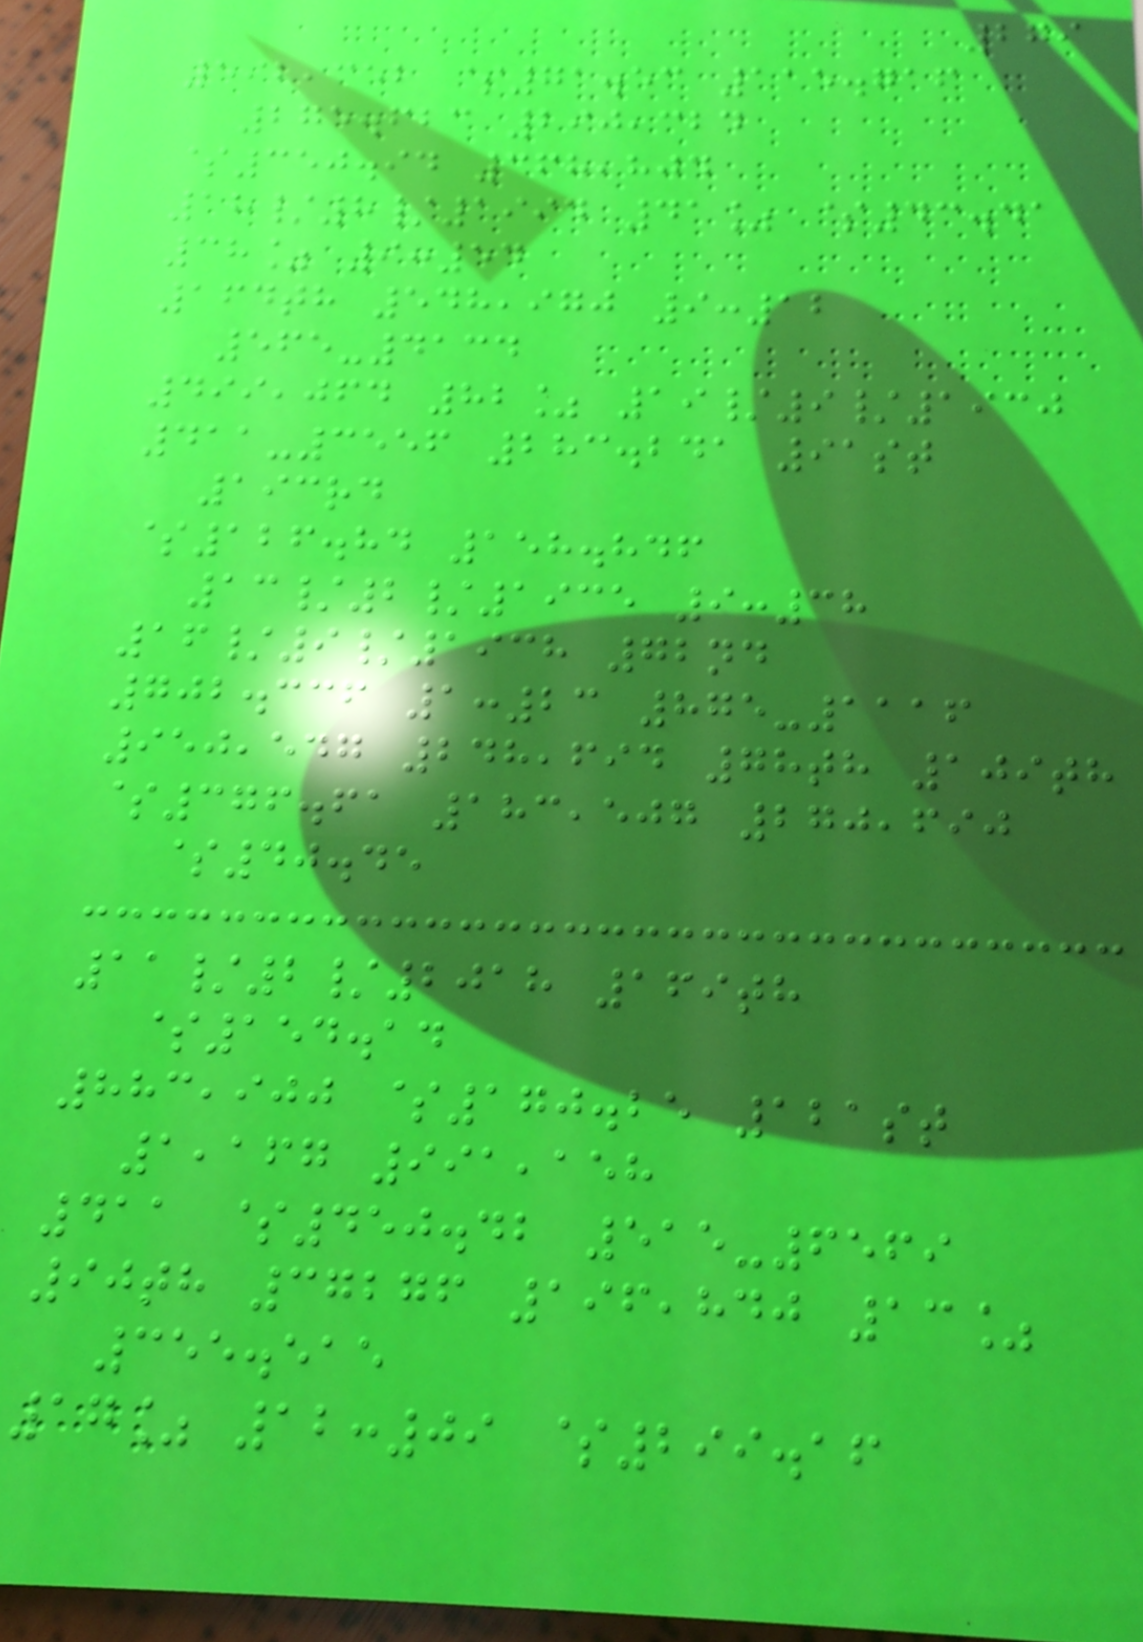279
592,352 $71.53 115.716
275.623 290,324
$350.94 368,804
18/8/1994 41% $43.41
38% 9:54
164th 548,970 9:12
565-4134
499,064 82% 19/9/1930
411-3556 283.241 91st
193rd
$126.84 158.846
13/2/1935 9:38
16/9/1938 72nd
702.336 1:23 875-1116
950,547 248,694 78th 109th
$376.61 183,507 270,690
$40.45
11/2/2018 169th
$154.14
883,900 $170.25 121st
1,167 991,158
411 $450.42 515-6569
90th 37276 196,840 13%
355.515
17% 12:09 $299.16
